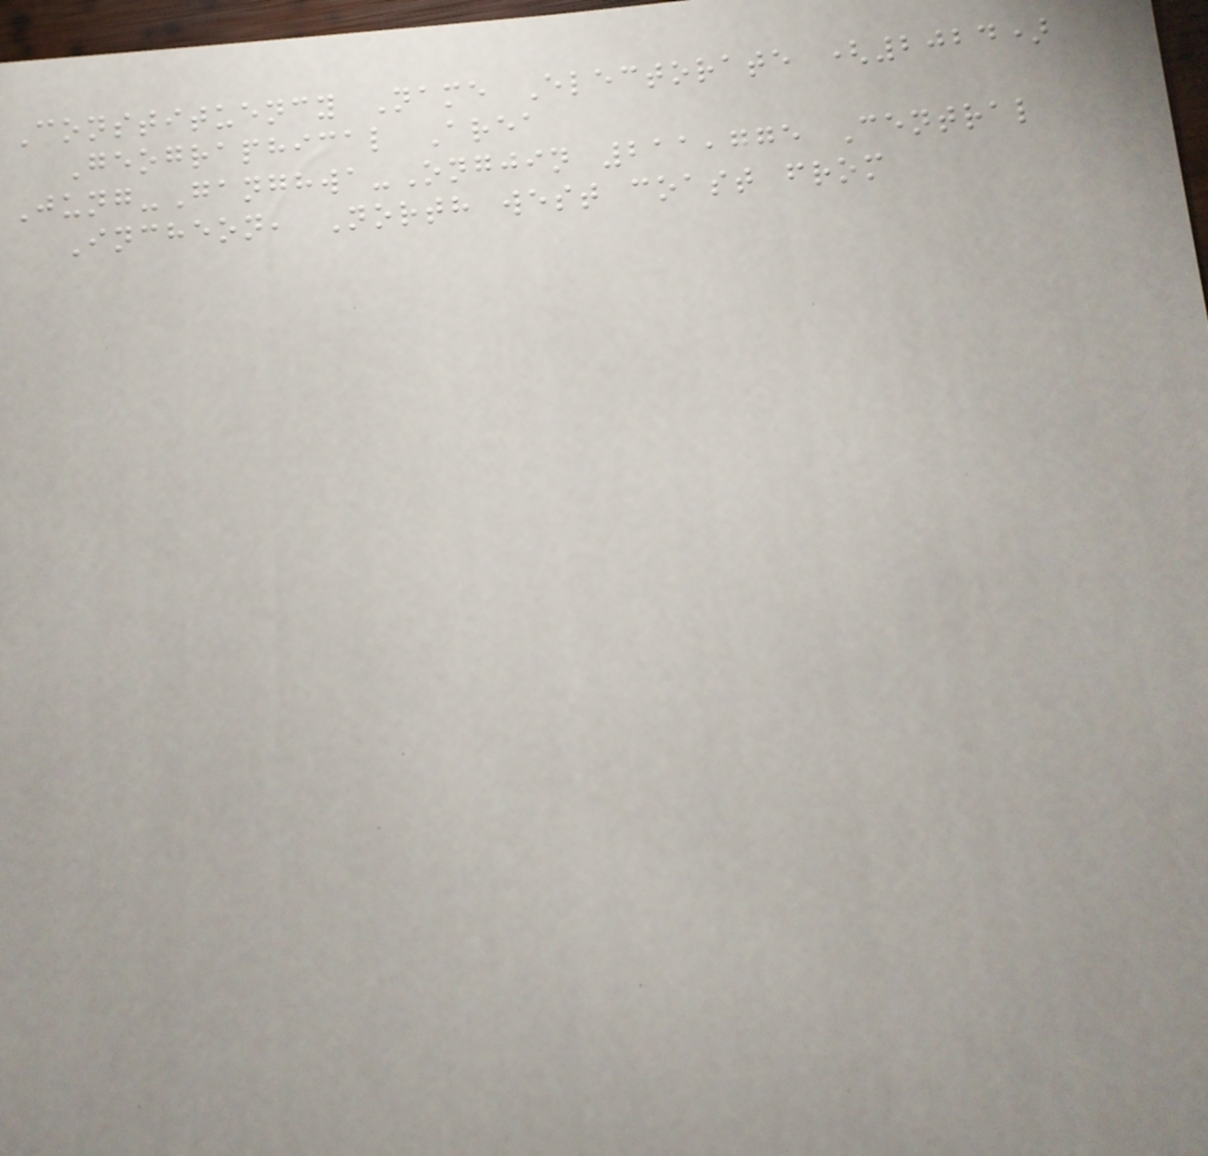Constituency Name Electorate (2024)
Geographical Area
Jung-Ganghwa-Ongjin 211,775 Central
Incheon, North west coast from
